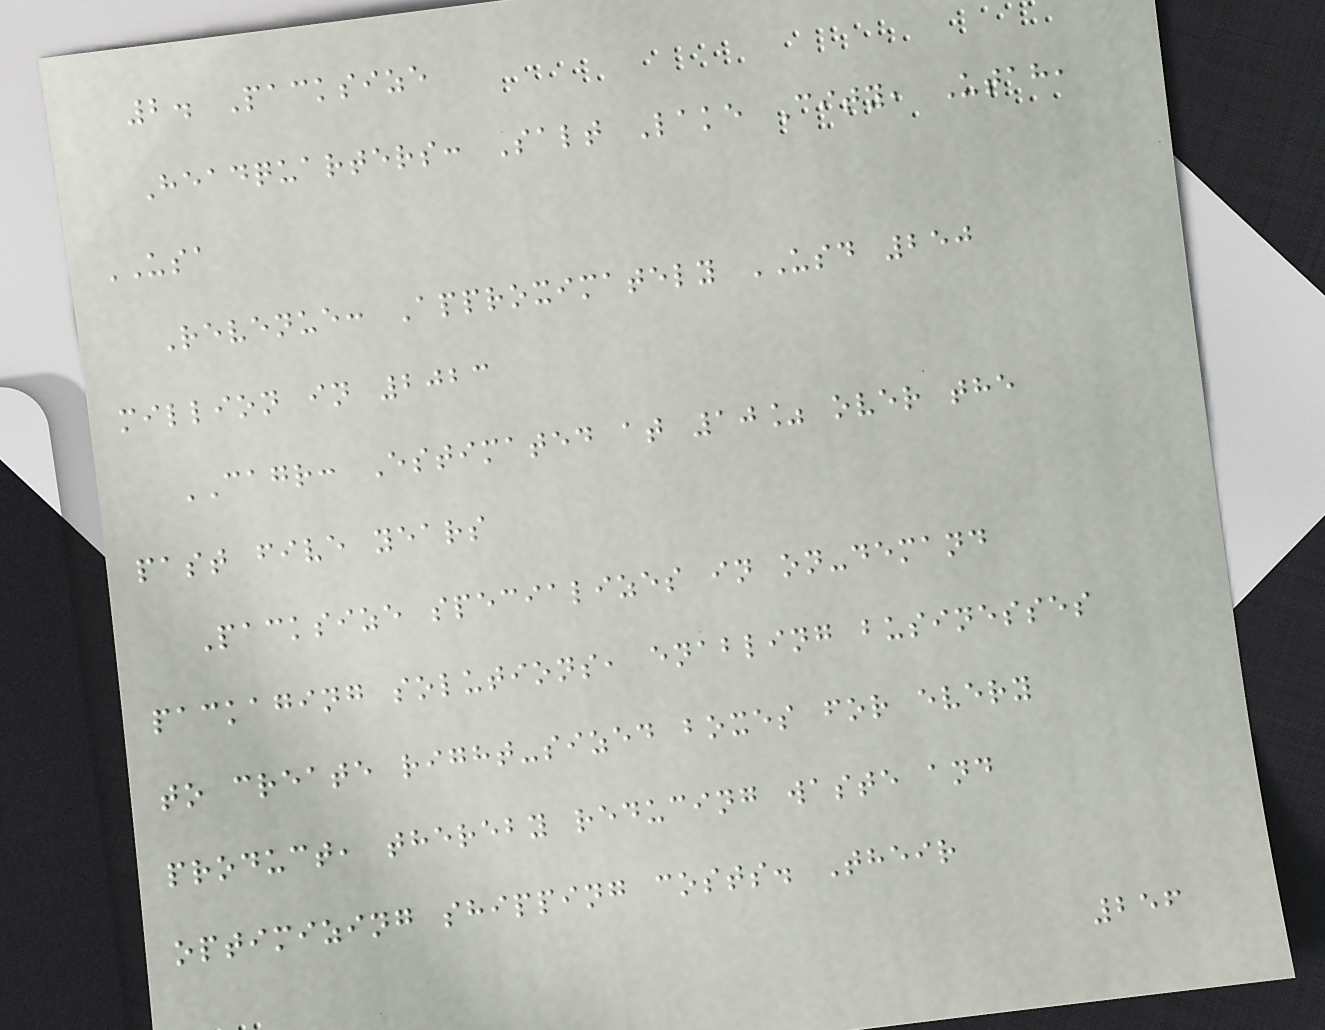2. Packsize
Headquarters: Salt Lake City, Utah,
USA
Revenue: Approximately USD 250
million in 2023
CAGR: Estimated at 10% over the
past five years
Packsize specializes in on-demand
packaging solutions, enabling businesses
to create right-sized boxes for every
product, thereby reducing waste and
optimizing shipping costs. Their
256
